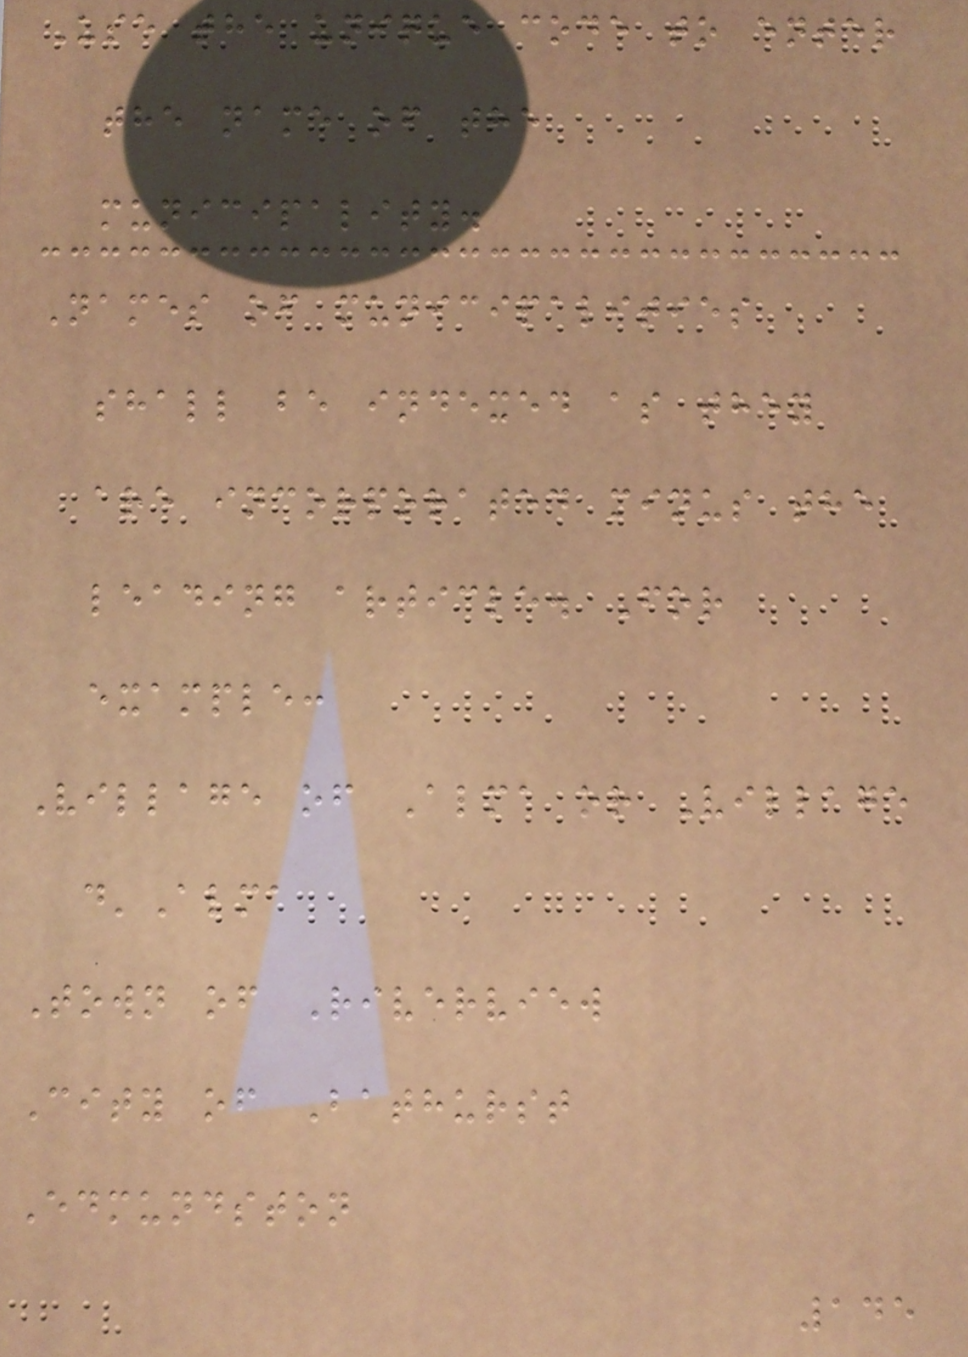Use the unique code to enter
the name of the
municipality.
Names of municipalities
shall be indexed as they
are incorporated minus the
leading article. For
example:
Village of Alma or Village
d'Alma
Town of Riverview
City of Bathurst
Edmundston
145
